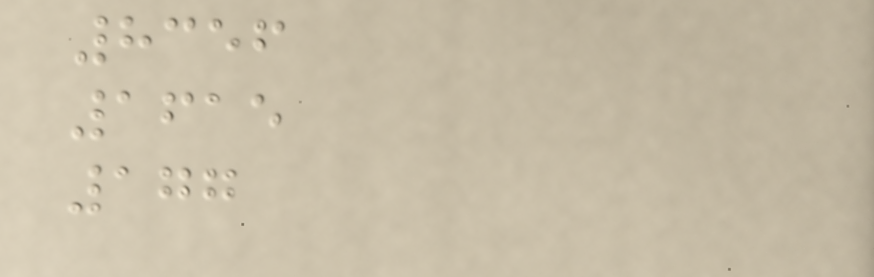8356
1615
177
